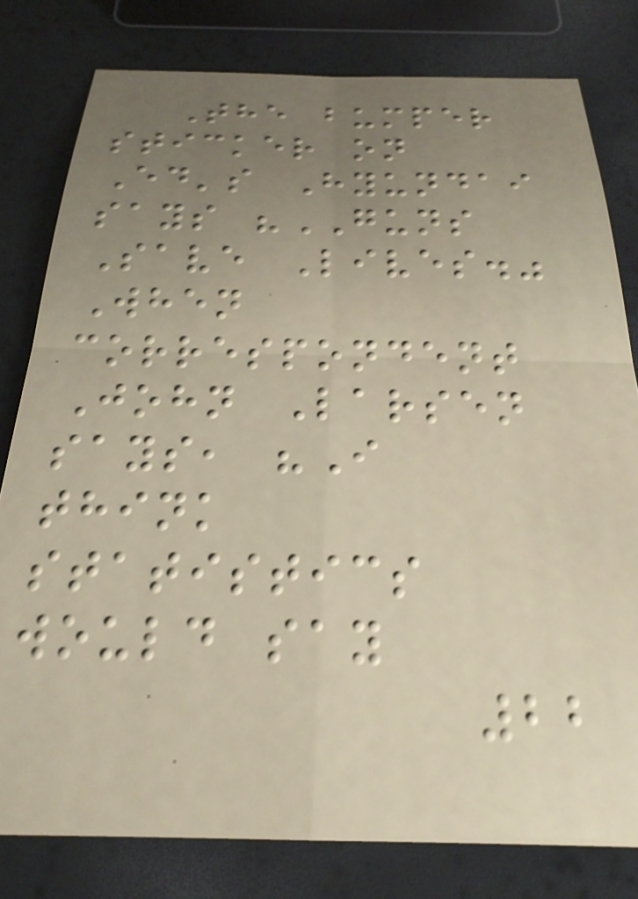The bumper
sticker on
Ed's Hyundai
says "GUNS
Save Lives."
When
correspondent
John Larsen
says, "I
think
statistics
would say
22
